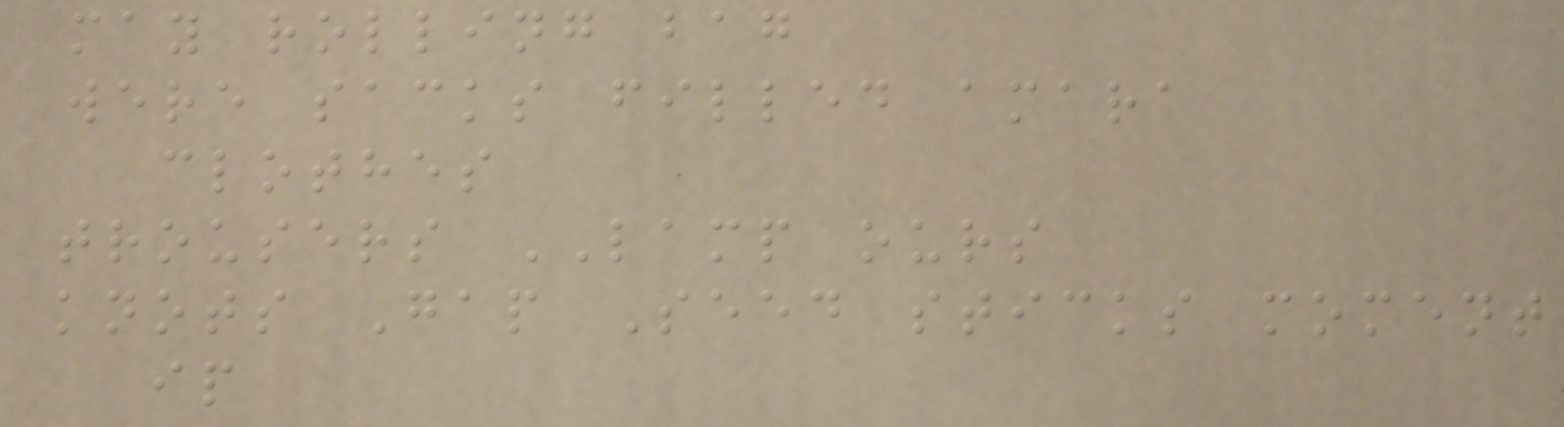may rolling bag
were sacks filled amara
clothes
trousers LAMP ours
knots Gap Seed sticks moment
ip
